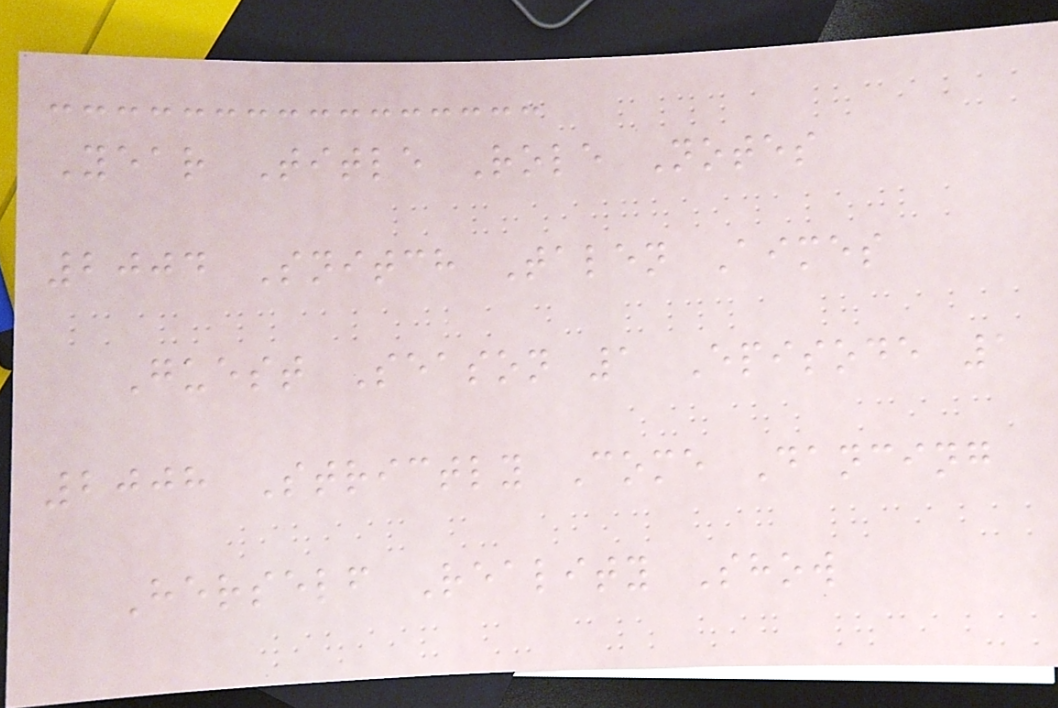Year Title Role Notes
2004 Snitch Talen Aimes
Guest Season 1 Episode 1
2008 Strictly Come Dancing
Herself Reality Show
